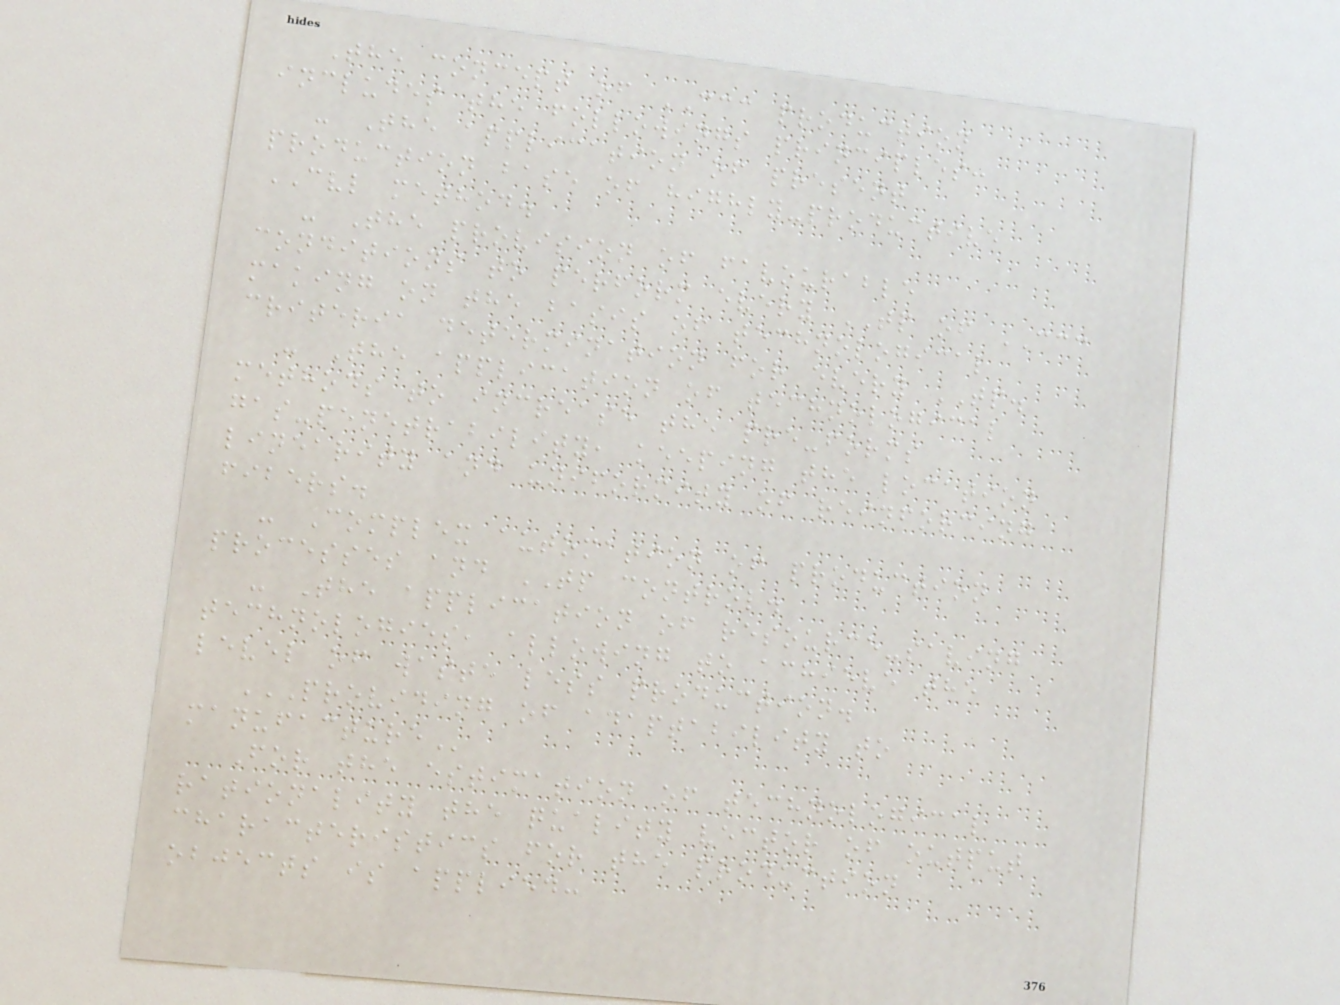The concept of CCC production
includes the followings principles:
- The application of present
production base of highly-productive
CVL method.
- The provision of favourable
conditions to perform every TP of CCC
making on the basis of technological
criteria determination for every TP.
- The application of technological
methods to increase the pre-forms
gas-penetrability, keeping the location
linearity and uniformity of reinforcing
fibers.
- Complex automation of production
processes and TP control.
- The application of resource-saving
technologies, allowing to achieve the
level of waste less production.
PROVIDING OF ADAPTABILITY TO
MANUFACTURE
For the estimation of technological
rationality the quality vector of output
characteristics for the production
objects is applied:
